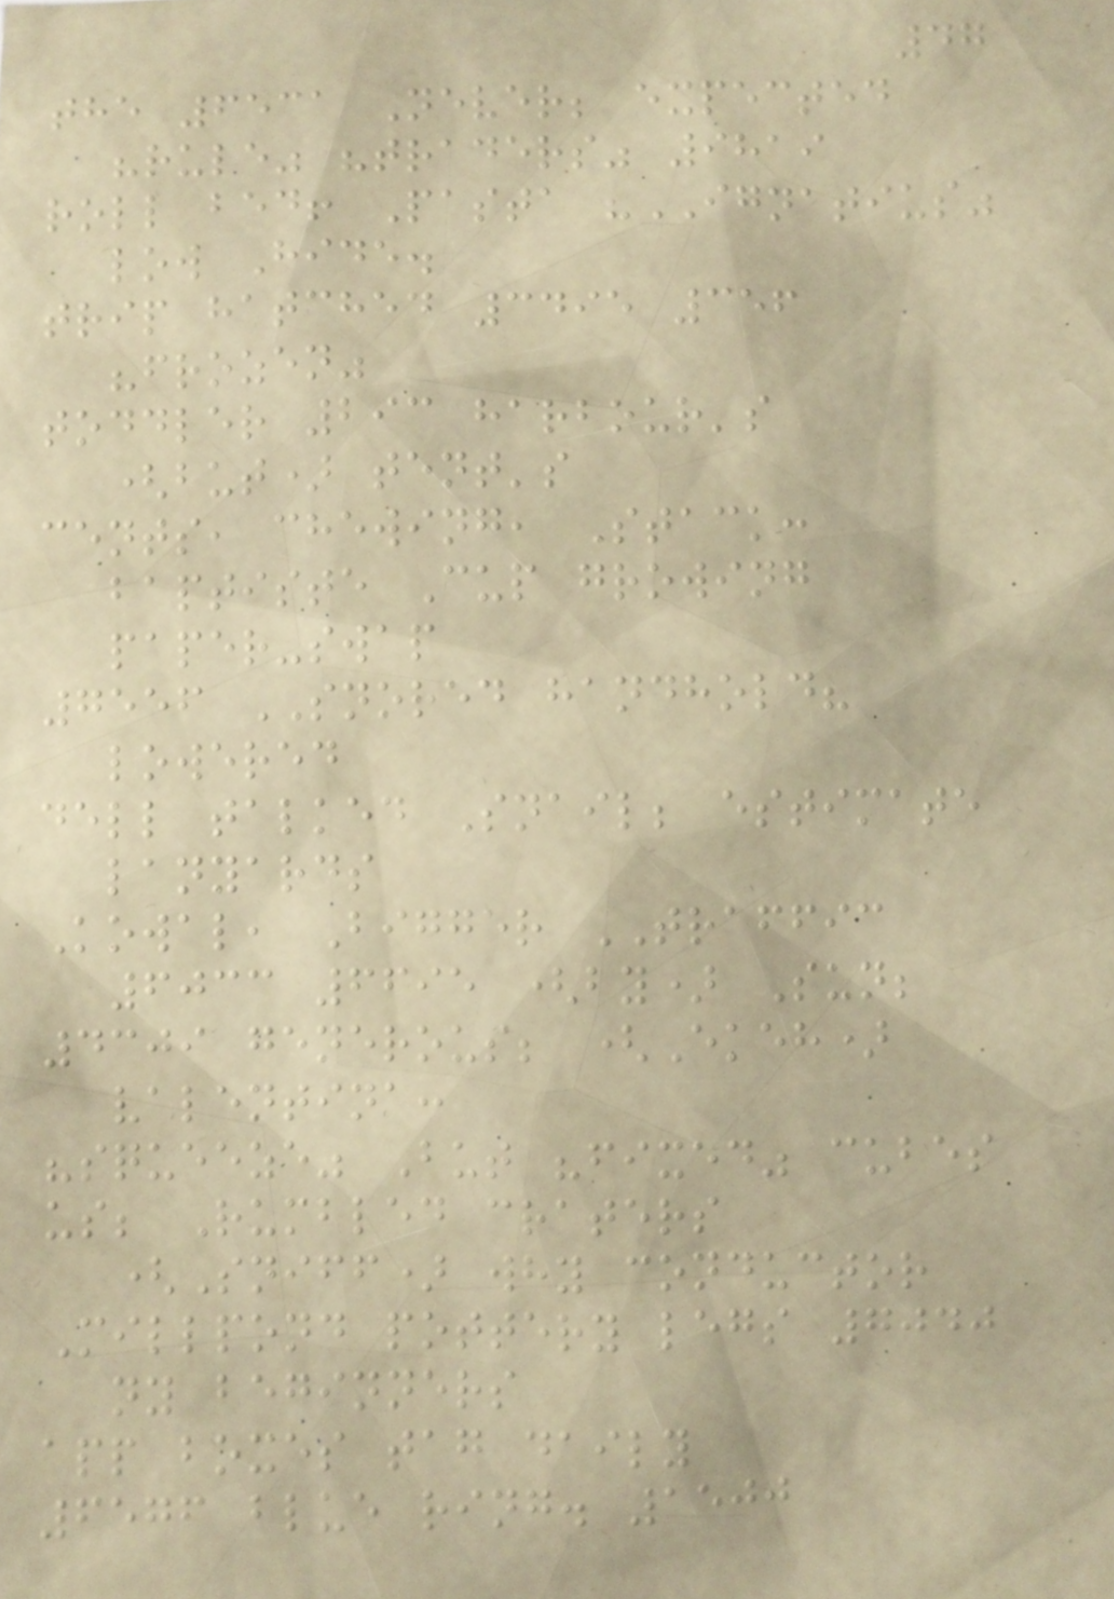47
the 6531 Never; expected
"rule" "traders" 9819
roll bed! Pasta "IGNATIUS"
low Hide.
trip hatched 3495 356
"frozen"
toddler 293 harbour's
(but) tent's
cents, chewing, Stack:
baptiste Cup growing
paper-swap
7556 SNORED handhold?
lowered
dell talked Snail; estimate
lanyards
Kowal, Bigger TRAFFIC
6033 6695 (by) Sun;
4309 generous; (Ekeh)
valentina:
"squeeze" But "fixed" cubes
us; Rumbled craters
(Sniff) why conductor
Millpond pottery legs 7040
ny beginners
app boxes tag daily
6576 blue ring. 1500
